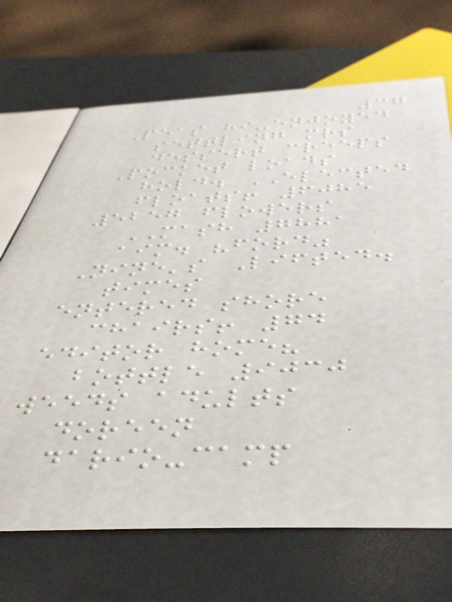37
Peas hi-enjoyed
settling mrs
dessert creeps
Pocket loads
hold. ELECTED
floats! 6085
5257 flowers
MASH 7881
aim. "ford"
Nine's Lifted.
times
entered shore
chairs! 74
editor home?
bottle 9030
weeds adults
doreen
dario-camp
